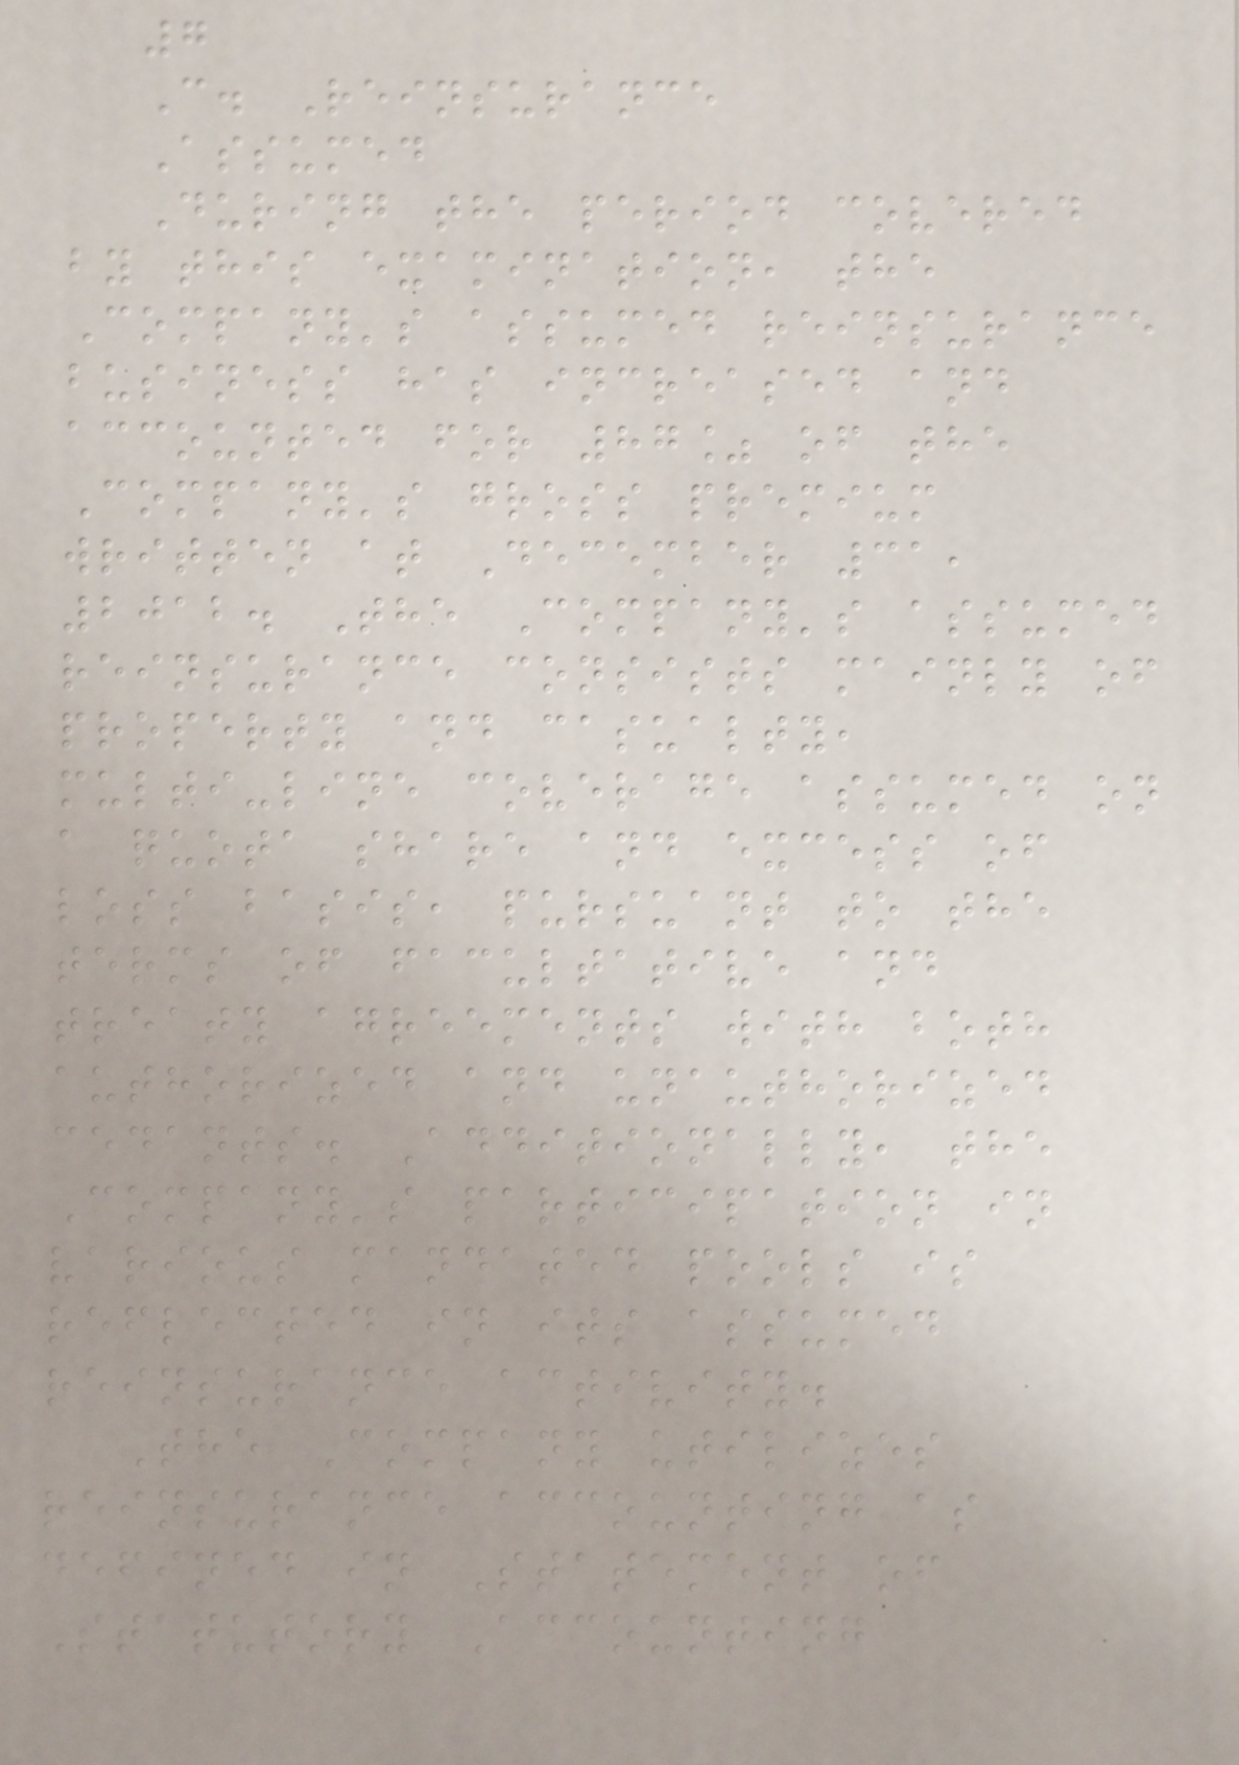7
C. Reinsurance
Assumed
During the period covered
by this examination, the
Company's assumed reinsurance
business has increased and
accounted for 87% of the
Company's gross premium
written at December 31,
2012. The Company's assumed
reinsurance consists mainly of
property and casualty,
multi-line coverage assumed on
a quota share and excess of
loss basis, pursuant to the
terms of facultative and
treaty agreements with both
authorized and unauthorized
cedants. Additionally, the
Company's participation in
various mandated pools is
reflected in its assumed
reinsurance activity.
The Company utilizes
reinsurance accounting as
defined in Statement of
Statutory Accounting
